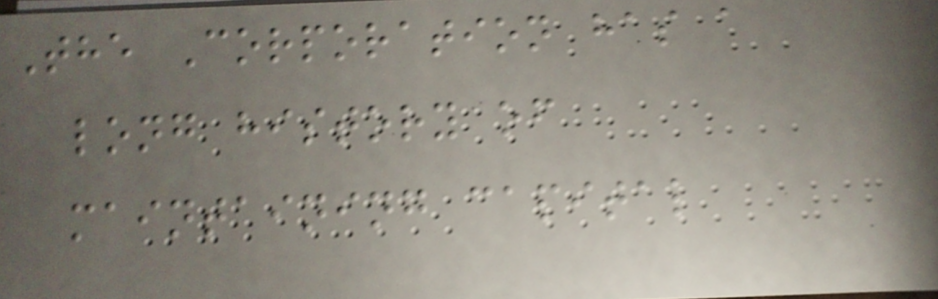The Corporation has a
long history of
maintaining capital
